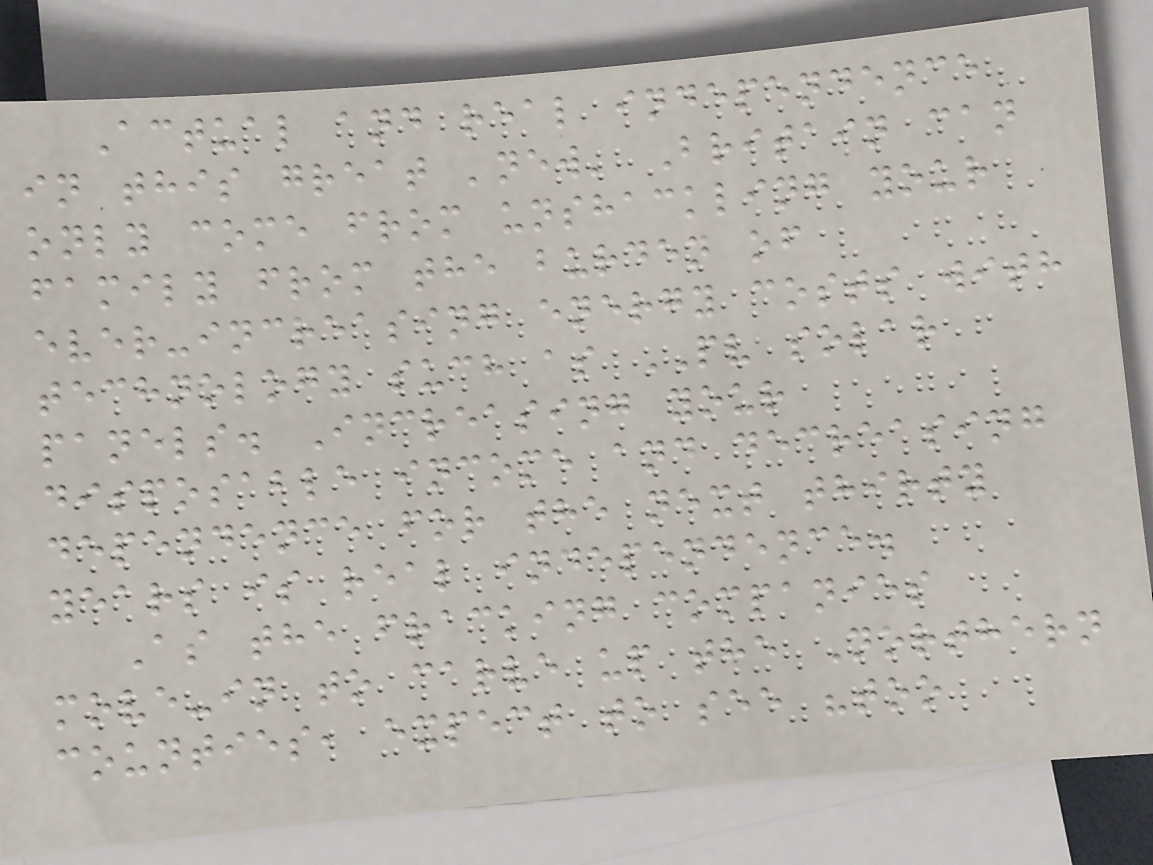Actual and real independence
in this great 'new' Britain can
only come from unshackling your
family from the burden of
ever-increasing energy costs with
technology such as PV solar
panels. Increasing your
disposable income and decreasing
dependence for the next thirty
years is real independence.
As the fracking companies
move-in to carve up the Northern
counties, expect to see "too
